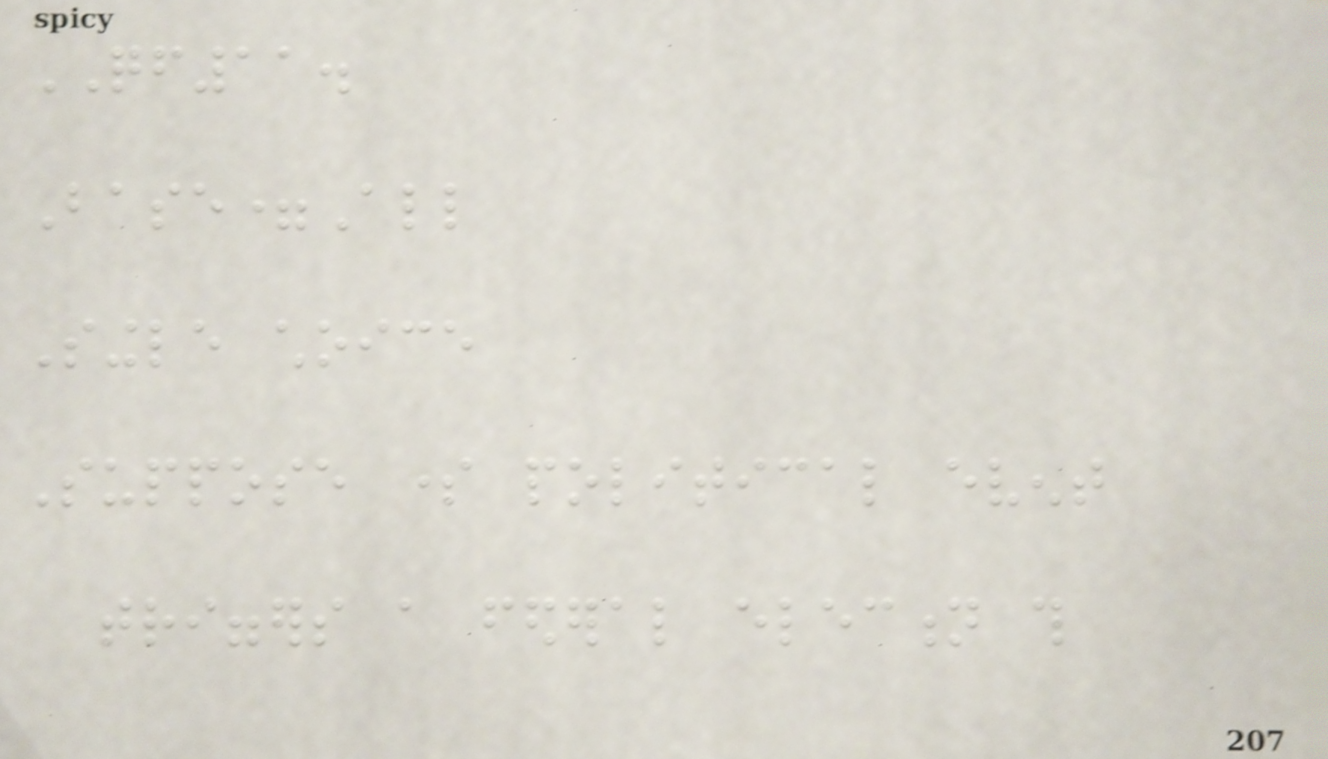QF11.
Base=All
Single choice
Suppose some political event
triggers a federal election this
